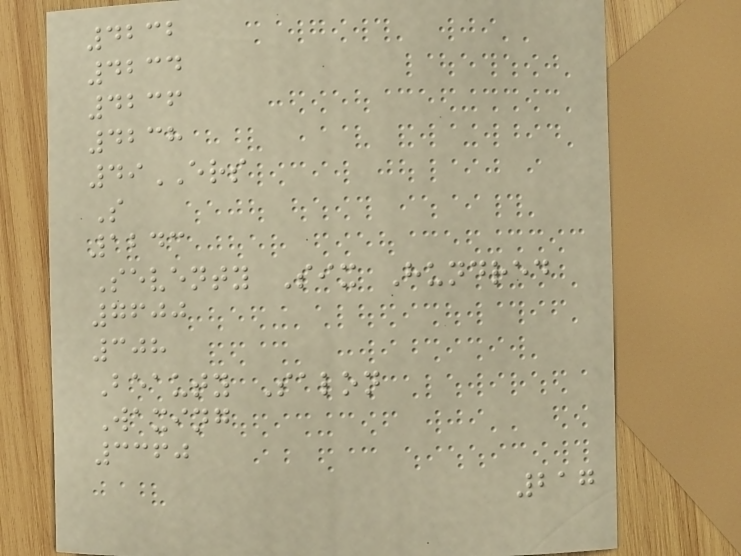4232
4234
4236
4238
49ERS
S
1243
Seventy Six Hundred
7600
308
Beauty Salon
Waxing
3360
217
